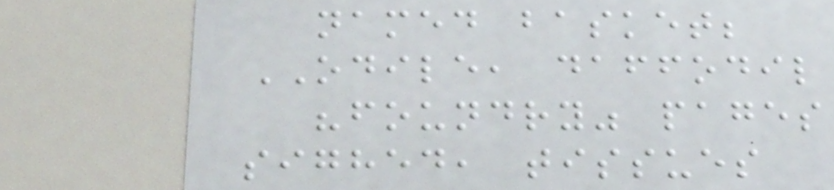named basket;
ODILE, daffodil
"foundry" pages
sighed, tissues
